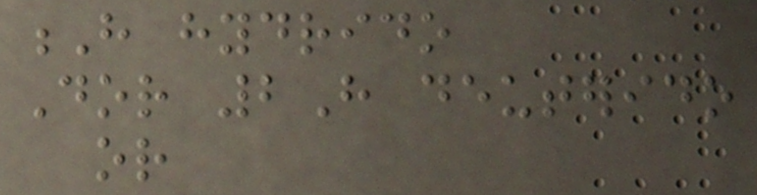H hydrido
Dor 2H deuterido
or
